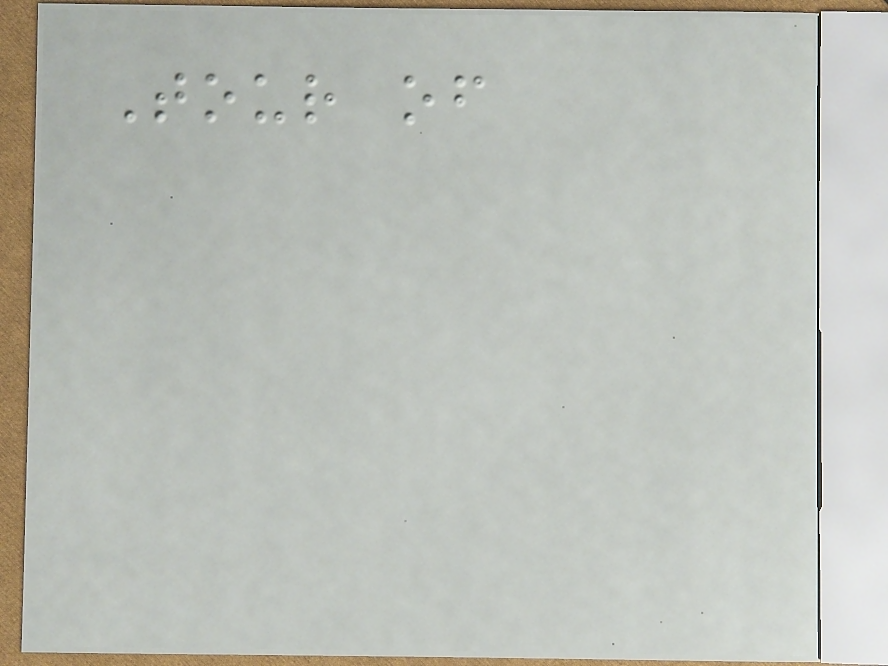Tour of
